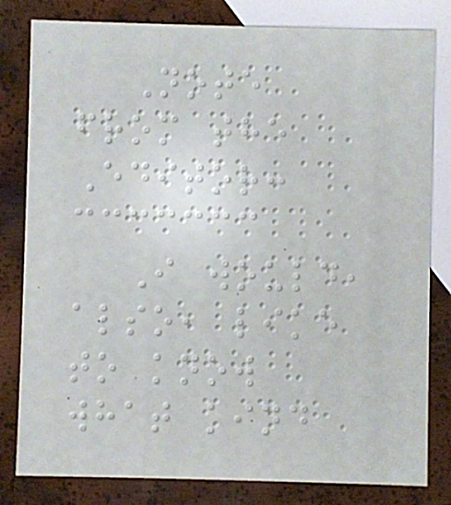Note
from the
Editor:
I would,
also, like
to know
what kind
